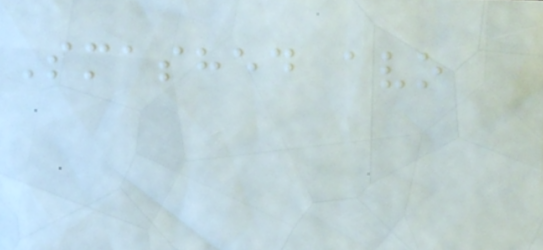Smashed avo
